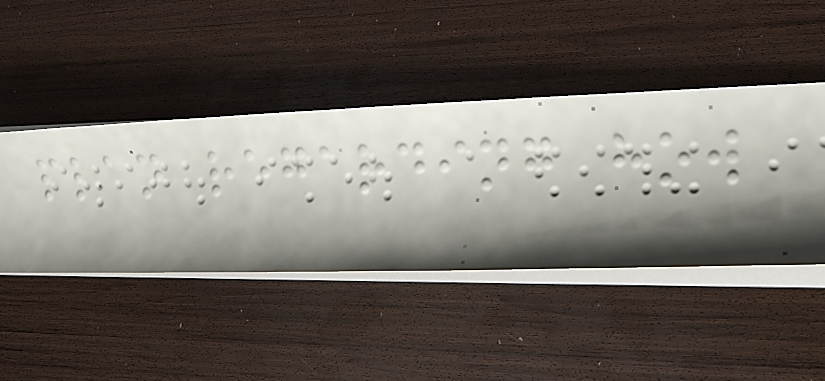plan regarding how
